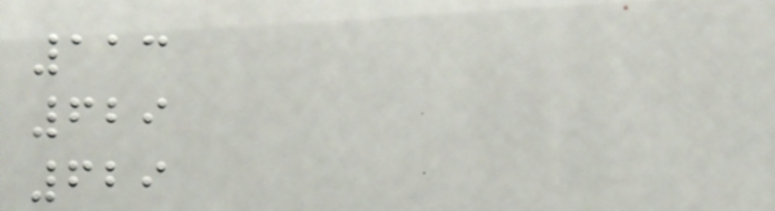113
629
629
